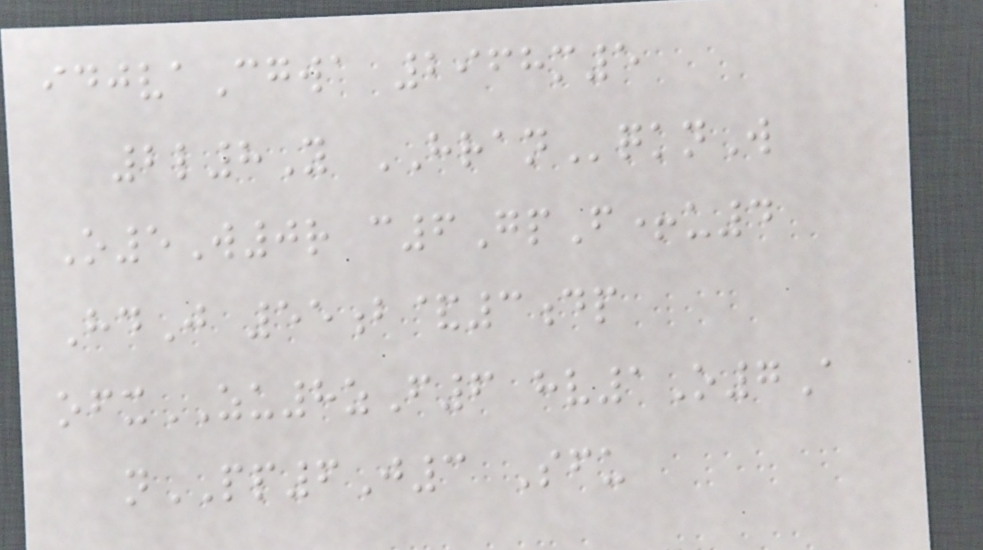idjvaCgwa 2968m5
2l8Y HRANqknW
O5W0r c6GpF+u4
HdJ 55b&3dp
ofxZU8zF6 hv1O7A
nPP6J3 Sfu
